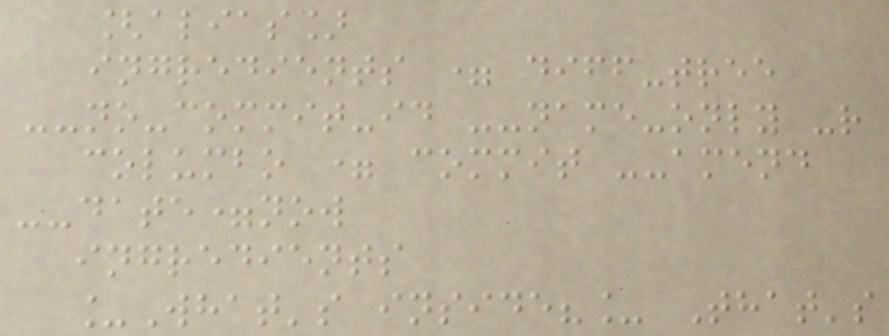[alias]
ingredients = diff-tree
--no-commit-id --name-only -r
columbo = commit --amend
--date=now
ingredients
_What's inside?_ That's
